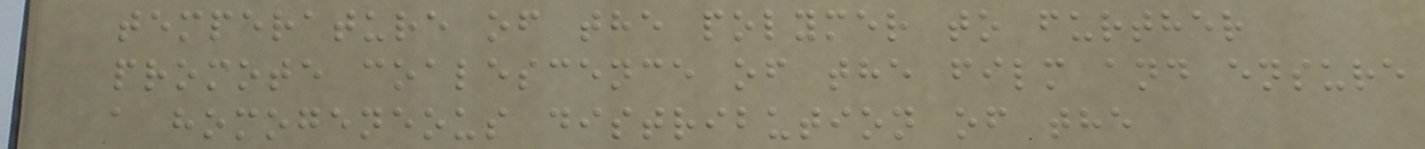temperature of the polymer to further
promote coalescence of the film and ensure
a homogeneous distribution of the
